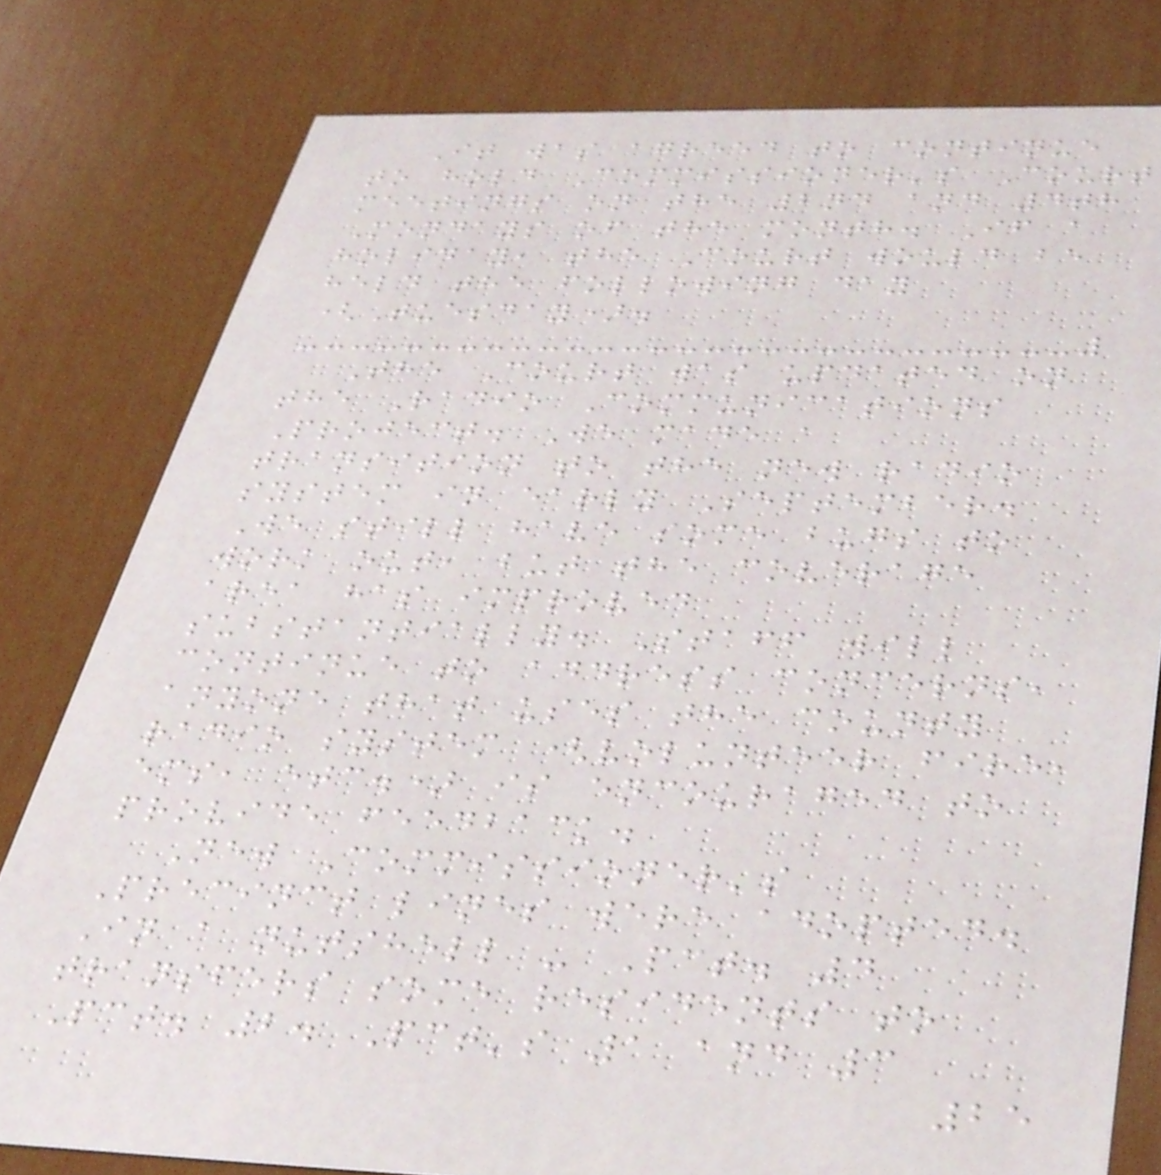It was agreed to continue
to hold Commissioner's Court
meetings on the 2nd and 4th
Mondays of the month. If a
holiday, the Court would be
held the following day
(Tuesday).
The Court was updated on
the Radio Communications
Project. We made a
transition to the new radio
system in early September.
We still have some bugs to
work out, but the coverage
area has improved
substantially. Staff will
continue to address concerns,
anyone that uses the county
radio system (volunteer fire,
ems, etc.) is encouraged to
provide feedback.
New Commissioner's
Precinct lines were adopted.
In a nutshell - Pct. 4
transfers some residents to
Pct. 2. Pct's 1 and 3
25
